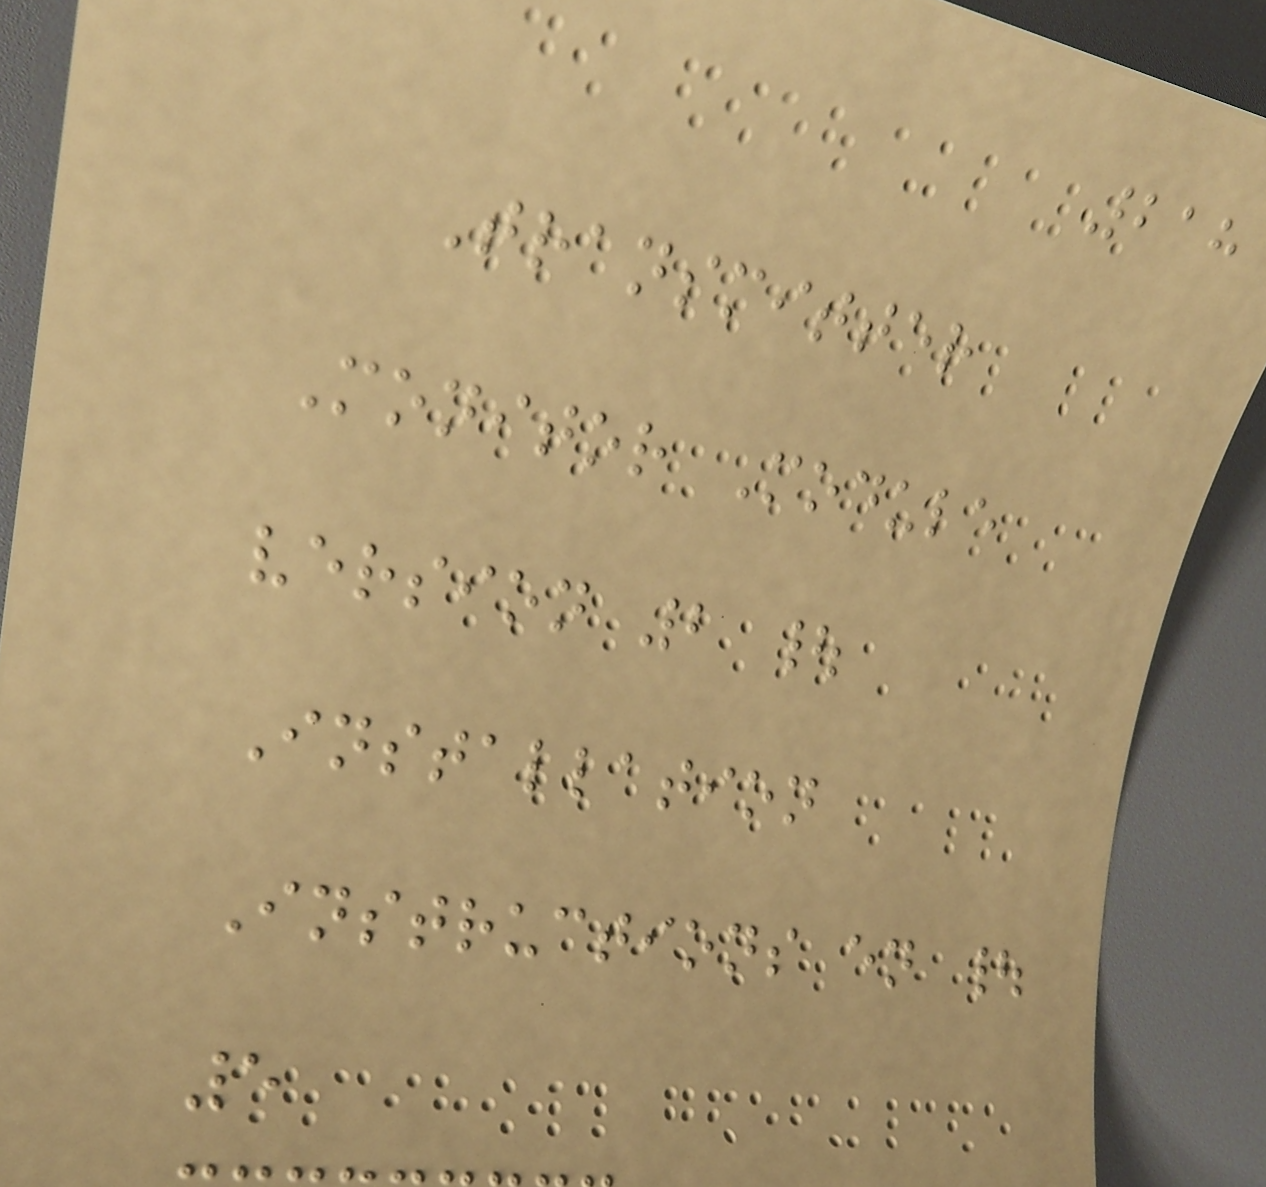218
Transmitter
Monitor Module
version 2 |
Installation
Instructions en |
5
